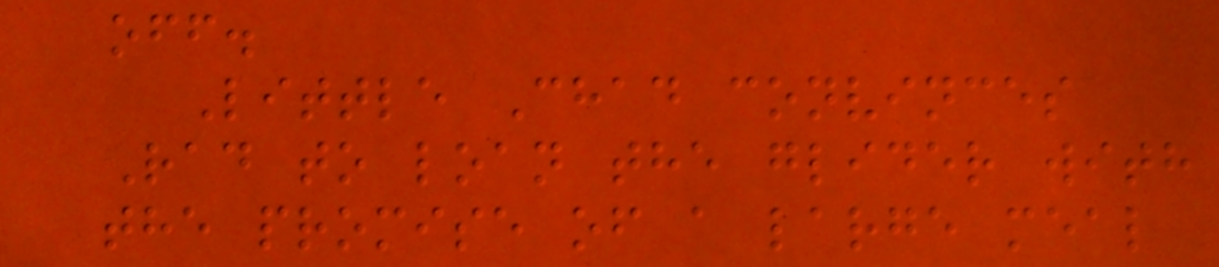off.
Little Chad convinces
Rad to loan the glider with
the promise of a large meal
